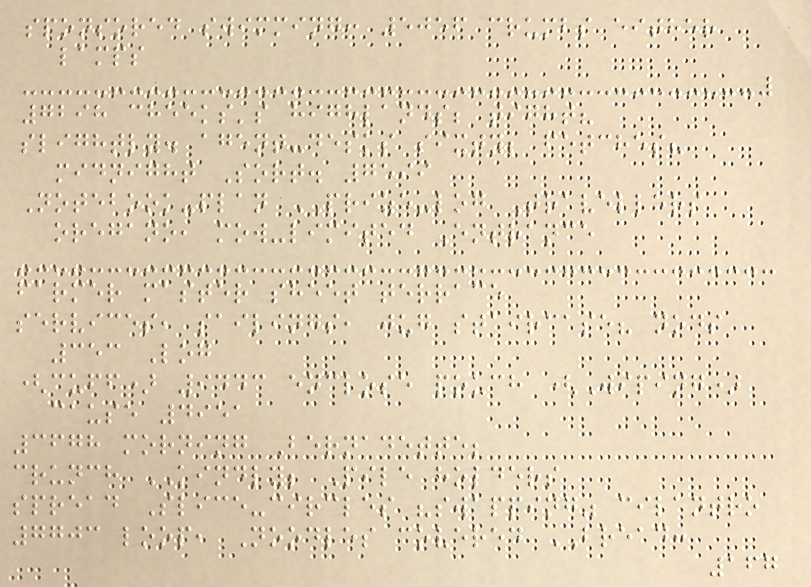sponsored swimming: 5056 crumbs either
lamps
7298 cheeks's highlands; tight?
slightly. agent-desks sixty; fetches?
midnight Sort. 7599
Notebook-plan PRIZE-log Travellers
oregano, mow-limited Entrance
farmer master sheet terrace
services, sailings, jug staircase? nods
353 Log
(cuff) 9443 enclose pouch (Wiping)
cause 4951
3678 morning Bernadette;
crunch KINDLY; Pile holders
spread Slice-circles "swapping" cilantro
7703 loop, Noodles covered BREAD:
167
